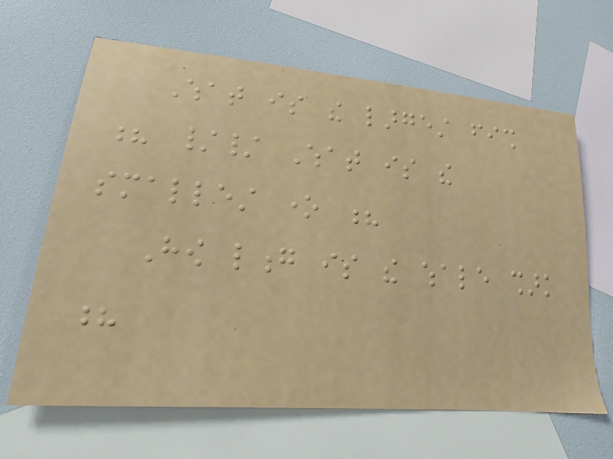What is the largest fish
? // What is the
smallest one ?
How long is the whale shark
?
